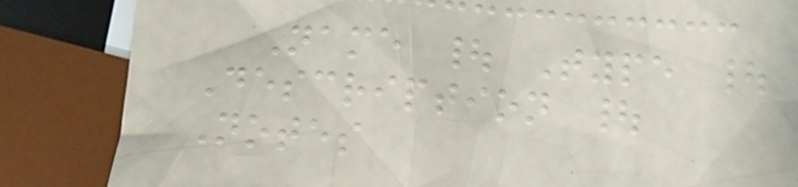Name | Type |
Description |
Notes
